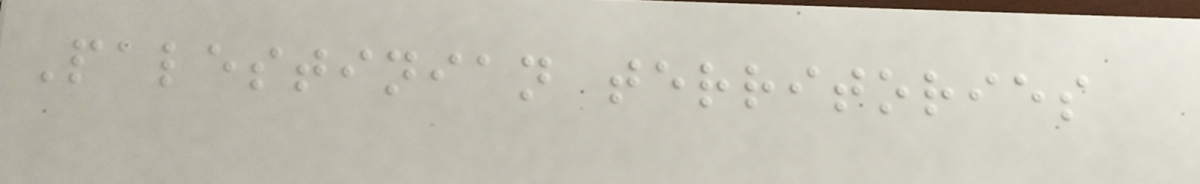Palestinian territories
